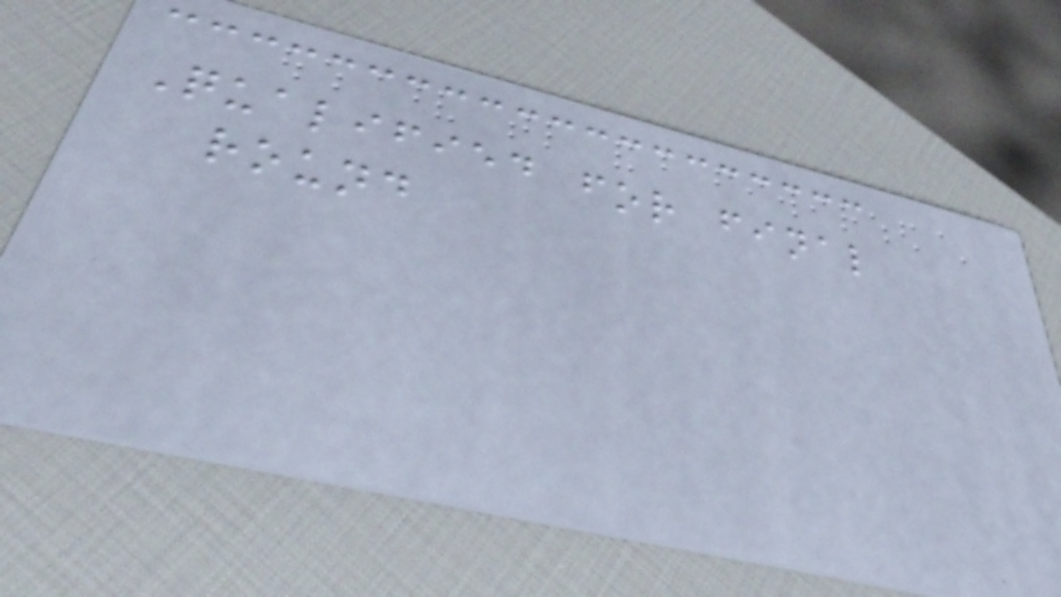Qualified for final
round
